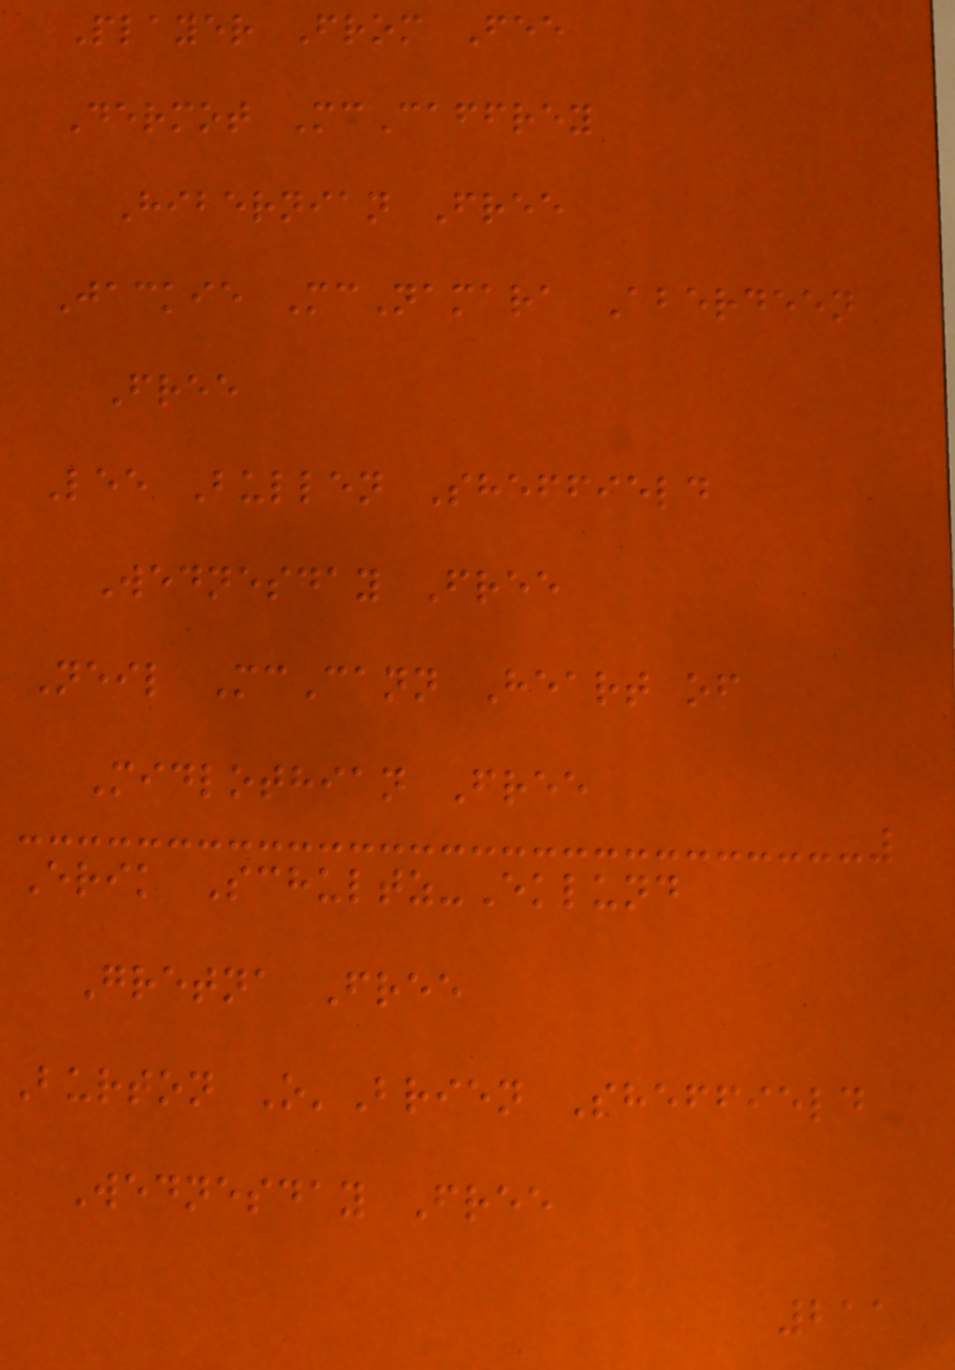Player From Fee
Dermot McCaffrey
Hibernian Free
Jackie McNamara Aberdeen
Free
Lee Bullen Sheffield
Wednesday Free
Neil McCann Heart of
Midlothian Free
Erik Schultz-Eklund
Gretna Free
Burton O'Brien Sheffield
Wednesday Free
211
